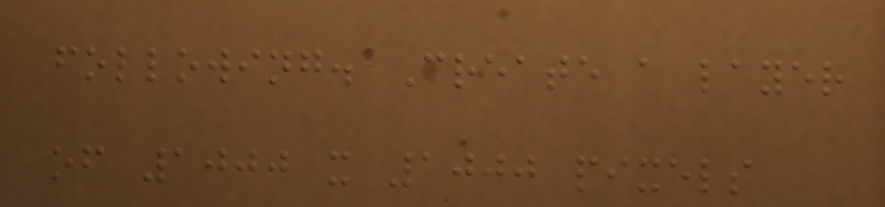following. Create a layer
of 1000 x 1000 pixels
